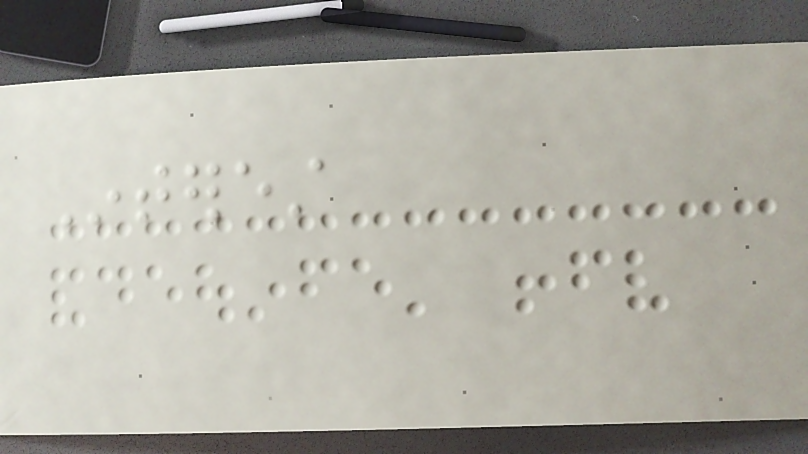Interest
